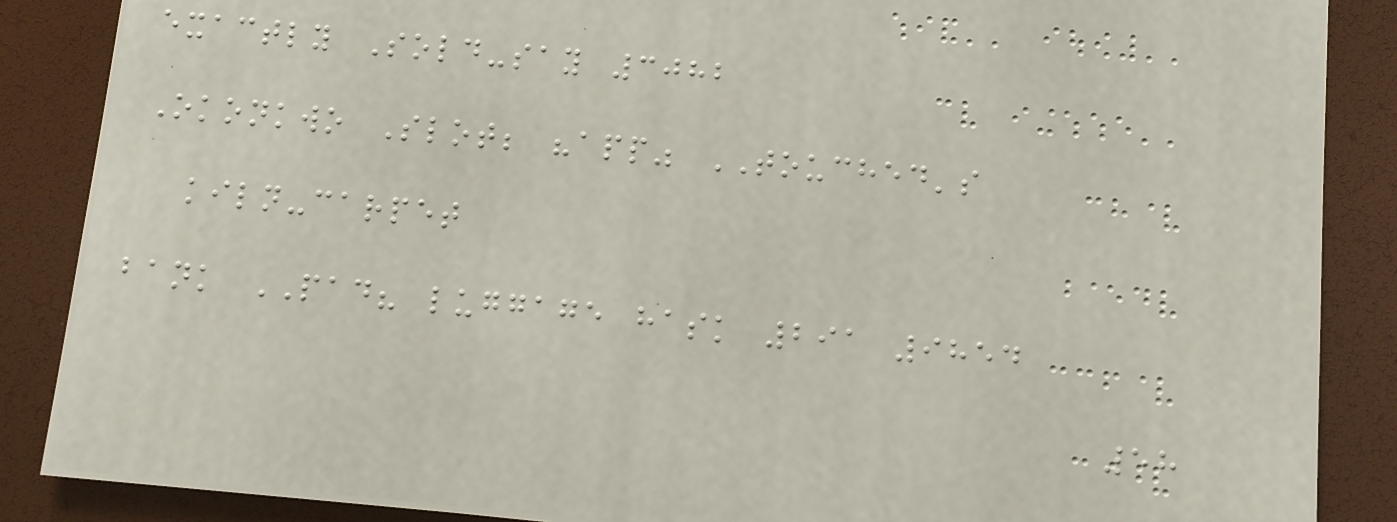exactly Sold-say 3082
Okonkwo Slot; "app" TOUCHED's
kiln-carpet
bank PAD? luggage hask 291 9854
58
